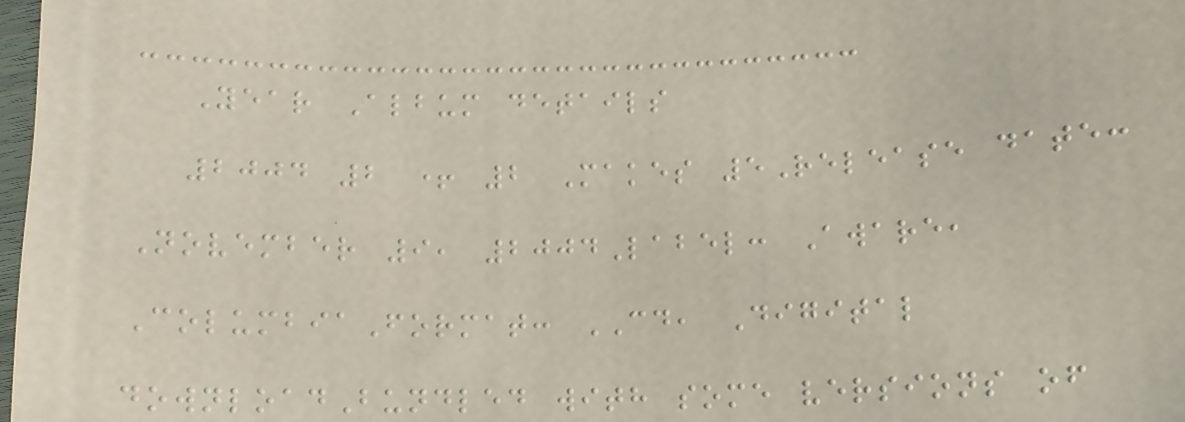Year Album details
2004 2 + 2 Makes 5Release date:
November 9, 2004Label: Aware,
ColumbiaFormat: CD, Digital
downloadBundled with some versions of
